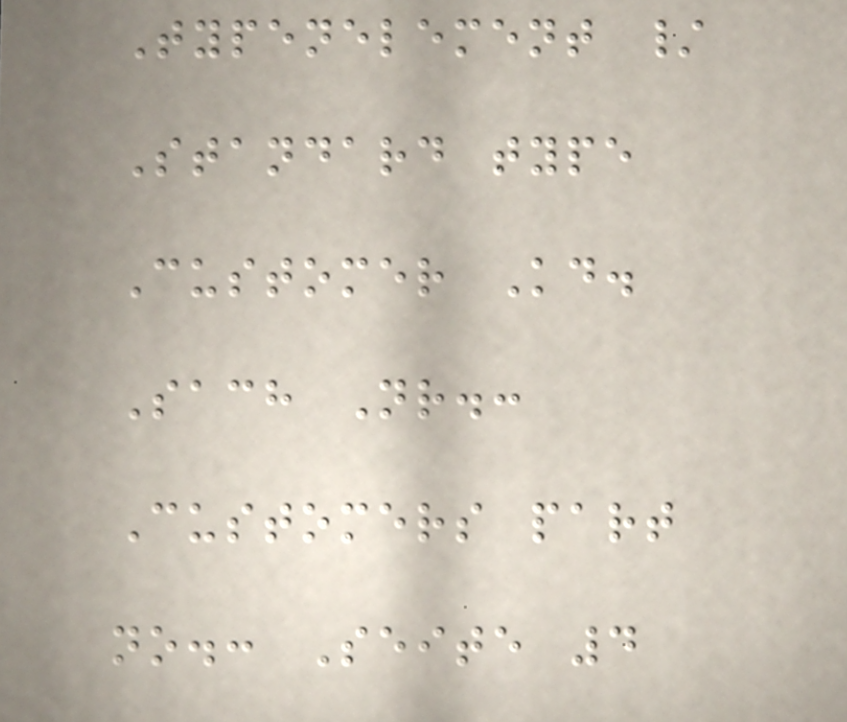Typenelement /
Standard type
Customer Kd.
Sach Nr.:
Customers part
no.: Seite 4
